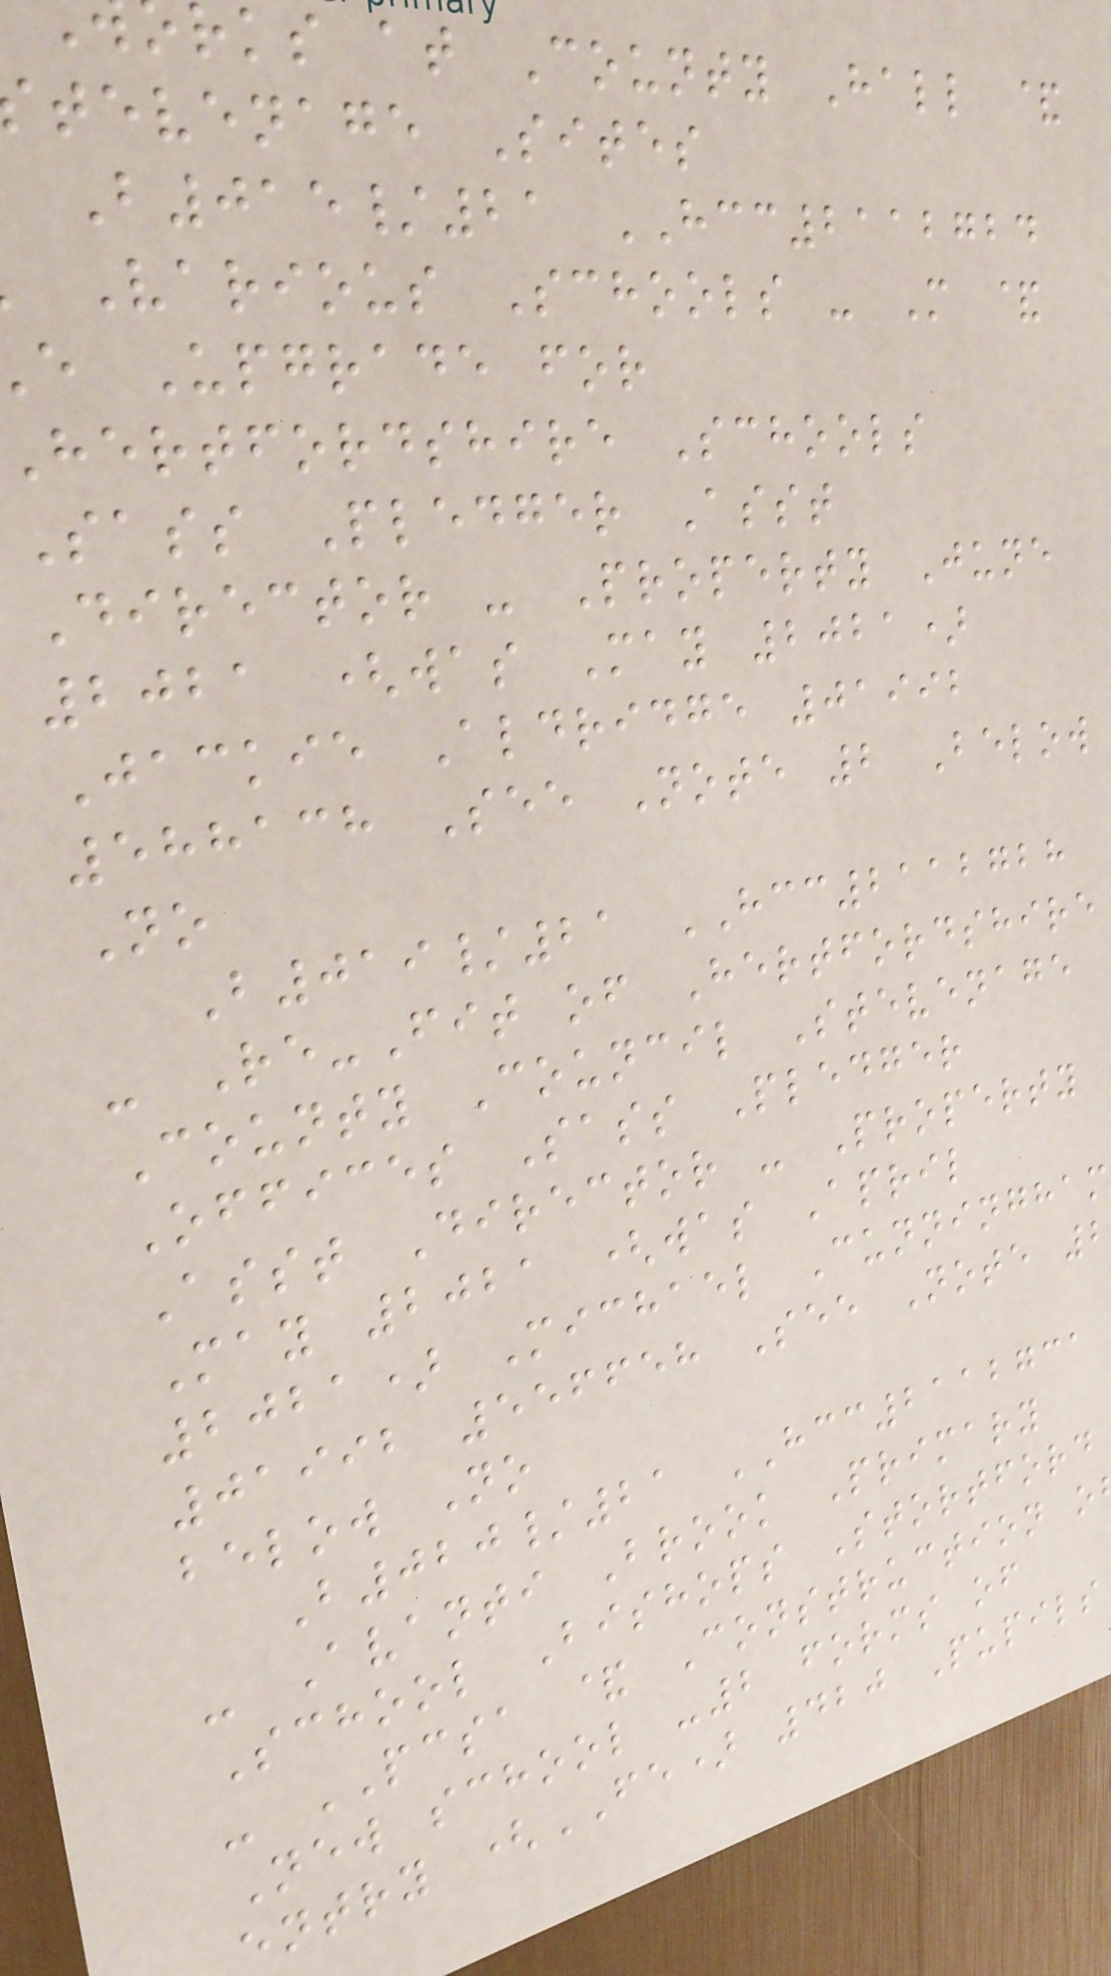rks at County Hall &
tevenage Sites
B015/21 HCC2112724
Various Schools - M &
e Upgrade for
hertfordshire Schools
Sass Pledger Asst
Director - Property June
2021 (was May 2021)
Jackie Aldridge 01992
588138 See Note 2 Below
No
B019/21 HCC2112728
- Re-Fit of Hertfordshire
County Council Stevenage
Offices Sass Pledger
Asst Director - Property
May 2021 (was April
2021) Michael Cunningham
01992 556658 See Note 2
below No
B020/21 HCC2112731
- Avanti Brook Primary
School Bishops Stortford
- PCSA & Construction o
New school -2 forms of
entry (FE) 420 Pupils
